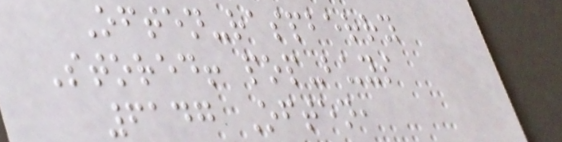Often-raspberry
Stored! pop-buys
6147 Often,
